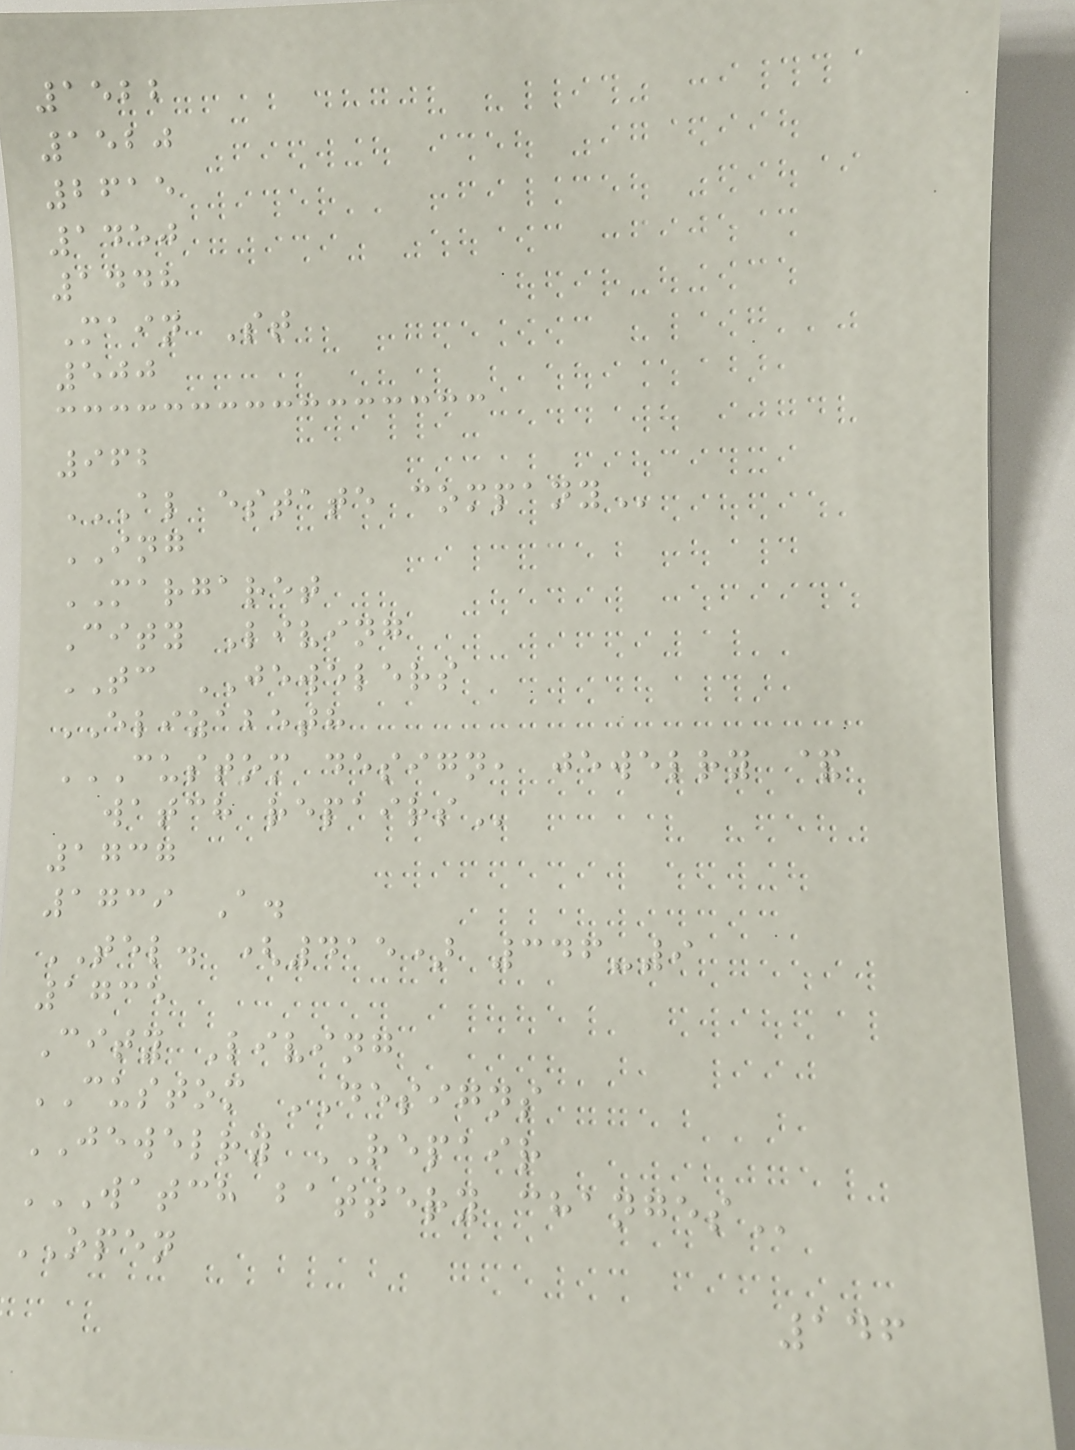1522
1520
2615
1450
1448
Main St
500
962
AL ESTATE COMPANY
ING
MARGARET
City Living
TC JEWELERS
ELIZABETH
CUSTOM DESIGN, JEWELRY &
WATCH REPAIRS
1737
1739 A.
TEL. (415) 346-9
1735
City Living
CUSTOM DESIGNS
JEWELRY REPAIR
WATCH BATTERY CHANGES
OPEN
146
